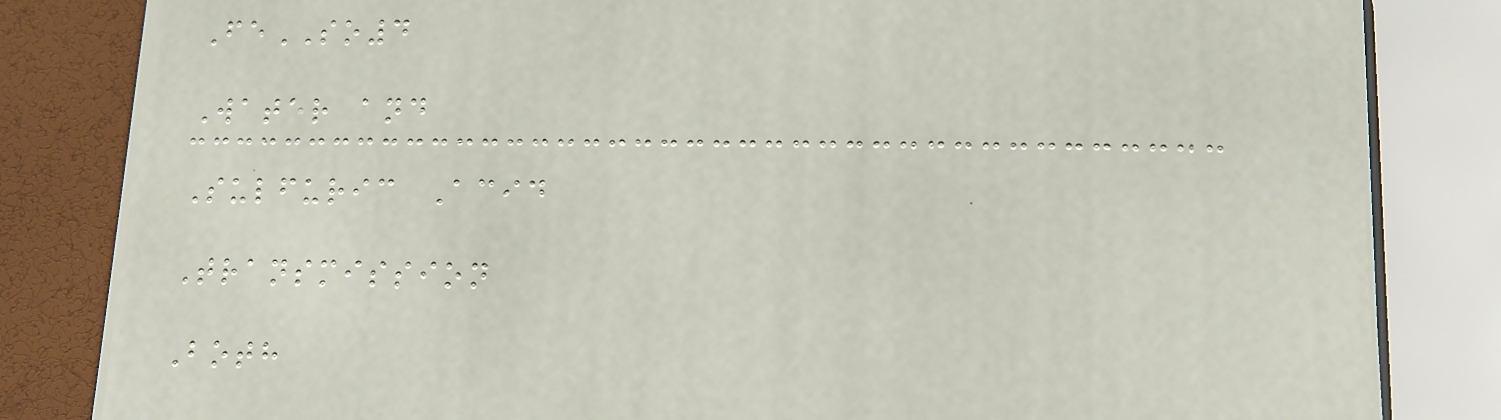FeSO4
Water and
Sulfuric Acid
Transmission
Both
